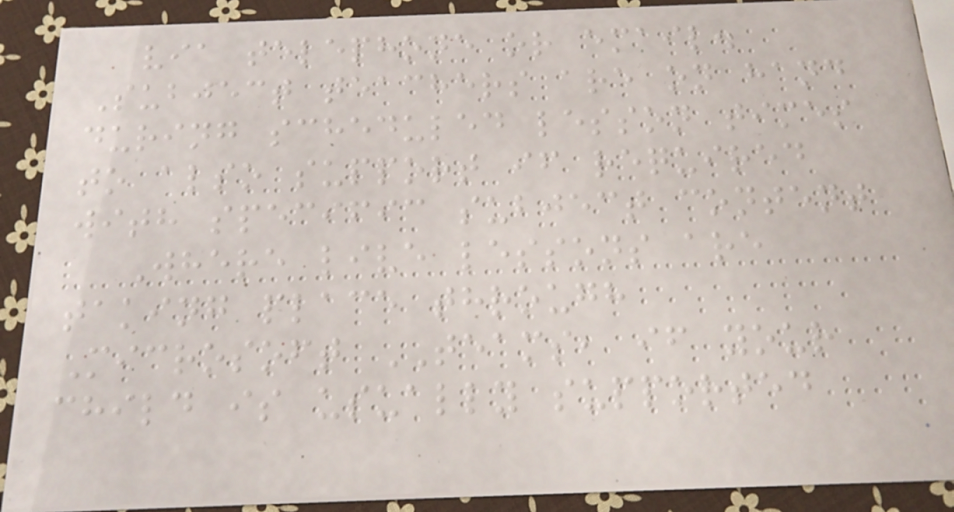via telephone or email.
Subject teachers are on hand
during scheduled lesson times
to also support if required
with specific subject content
Where live lessons are
taking place through
Microsoft TEAMS, if your
child is usually supported
